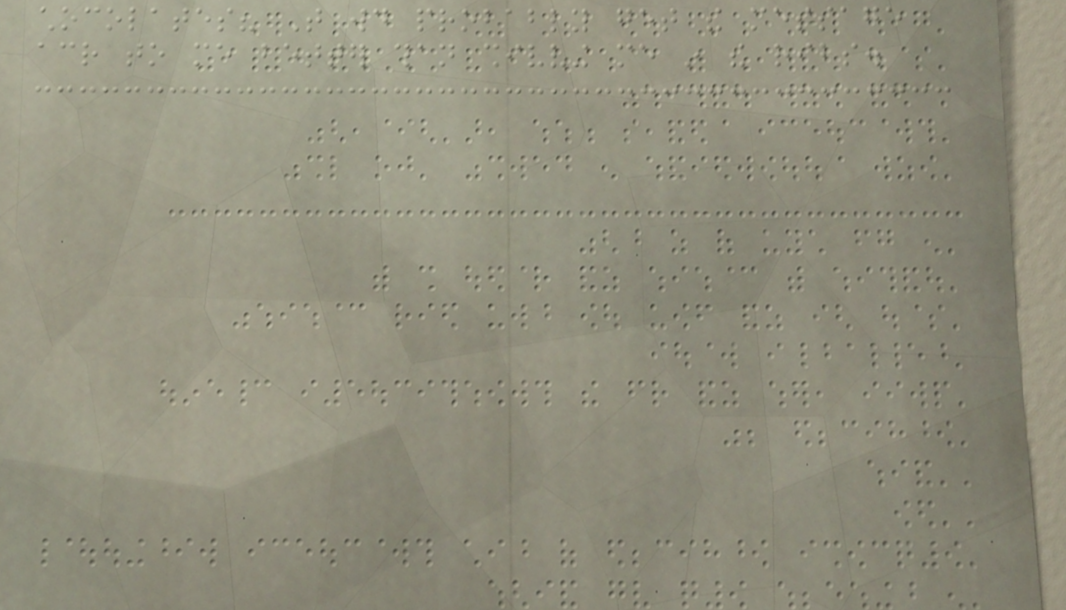chocolates? That would probably get the message
across to me better than shivving me in the ribs.
